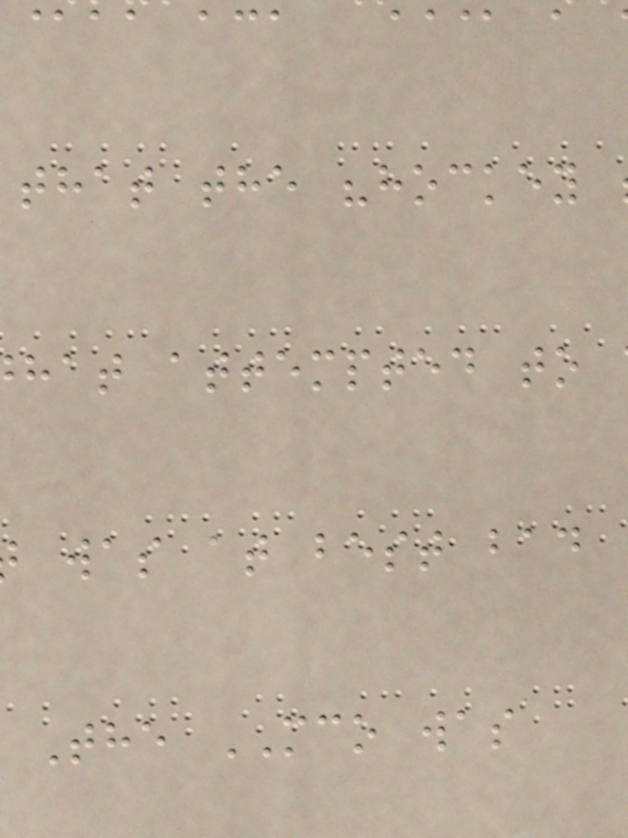that the "hockey
hat attempted to
was at best bad
The MCO was
